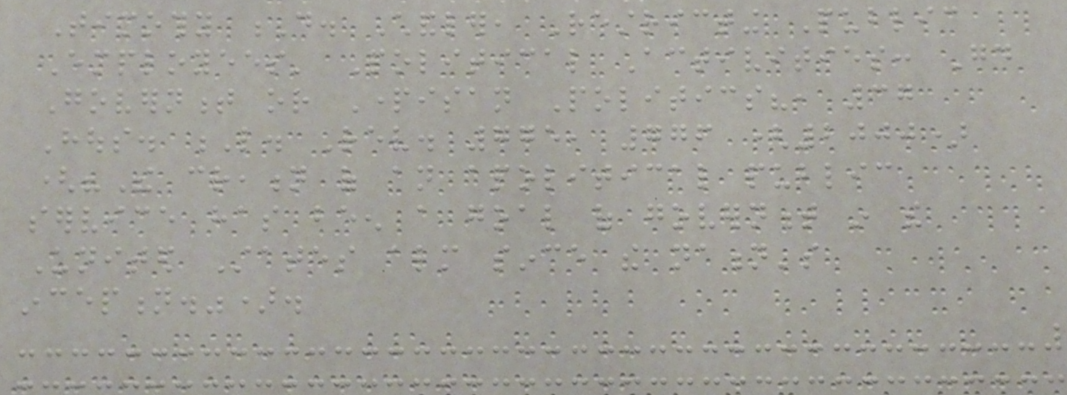Timothy D. Chandler, Restricting Public
Employees' Political Activities: Good
Government or Partisan Politics?, 37
Hous. L. Rev. 775, 776 (2000)
("The creation of an apolitical public
service has been a goal of government in the
United States almost since the nation's
inception.").
